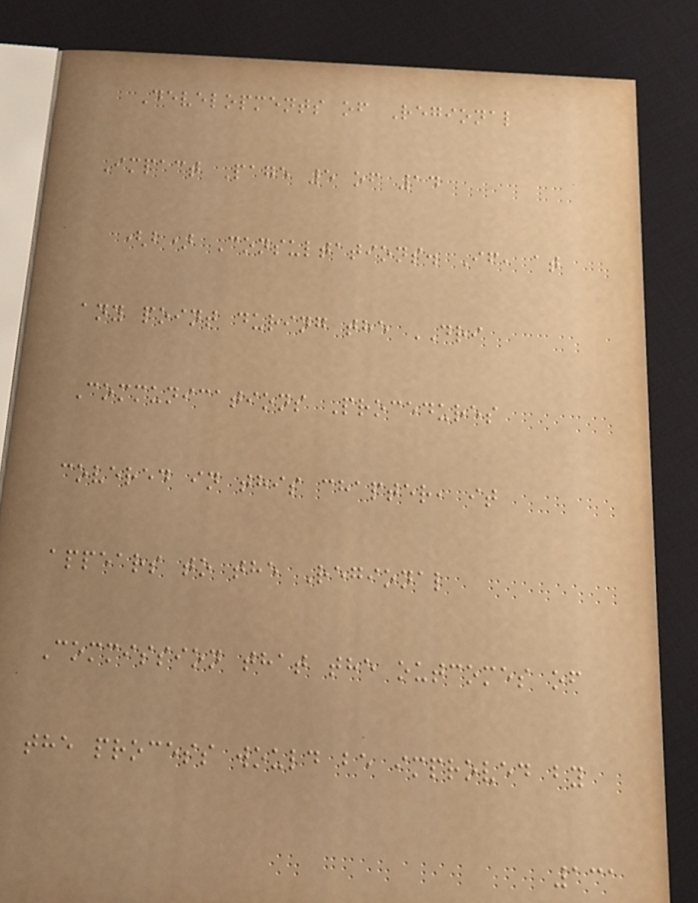Developments of Regional
Impact Page 5 of 14
(b) Consultations. If, at
any point during the DRI
Communications Procedures
covered in this chapter, it
appears to the Regional
Commission that the outcomes of
the process would be improved by
131
